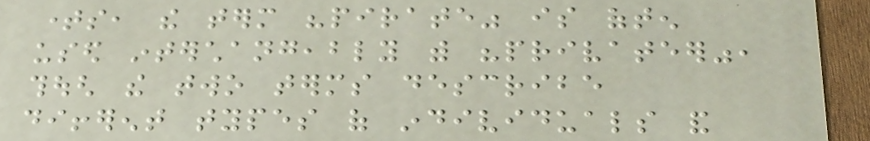times, the term "pirate" is often
used interchangeably with "privateer",
though the two terms describe
different types of individuals and
